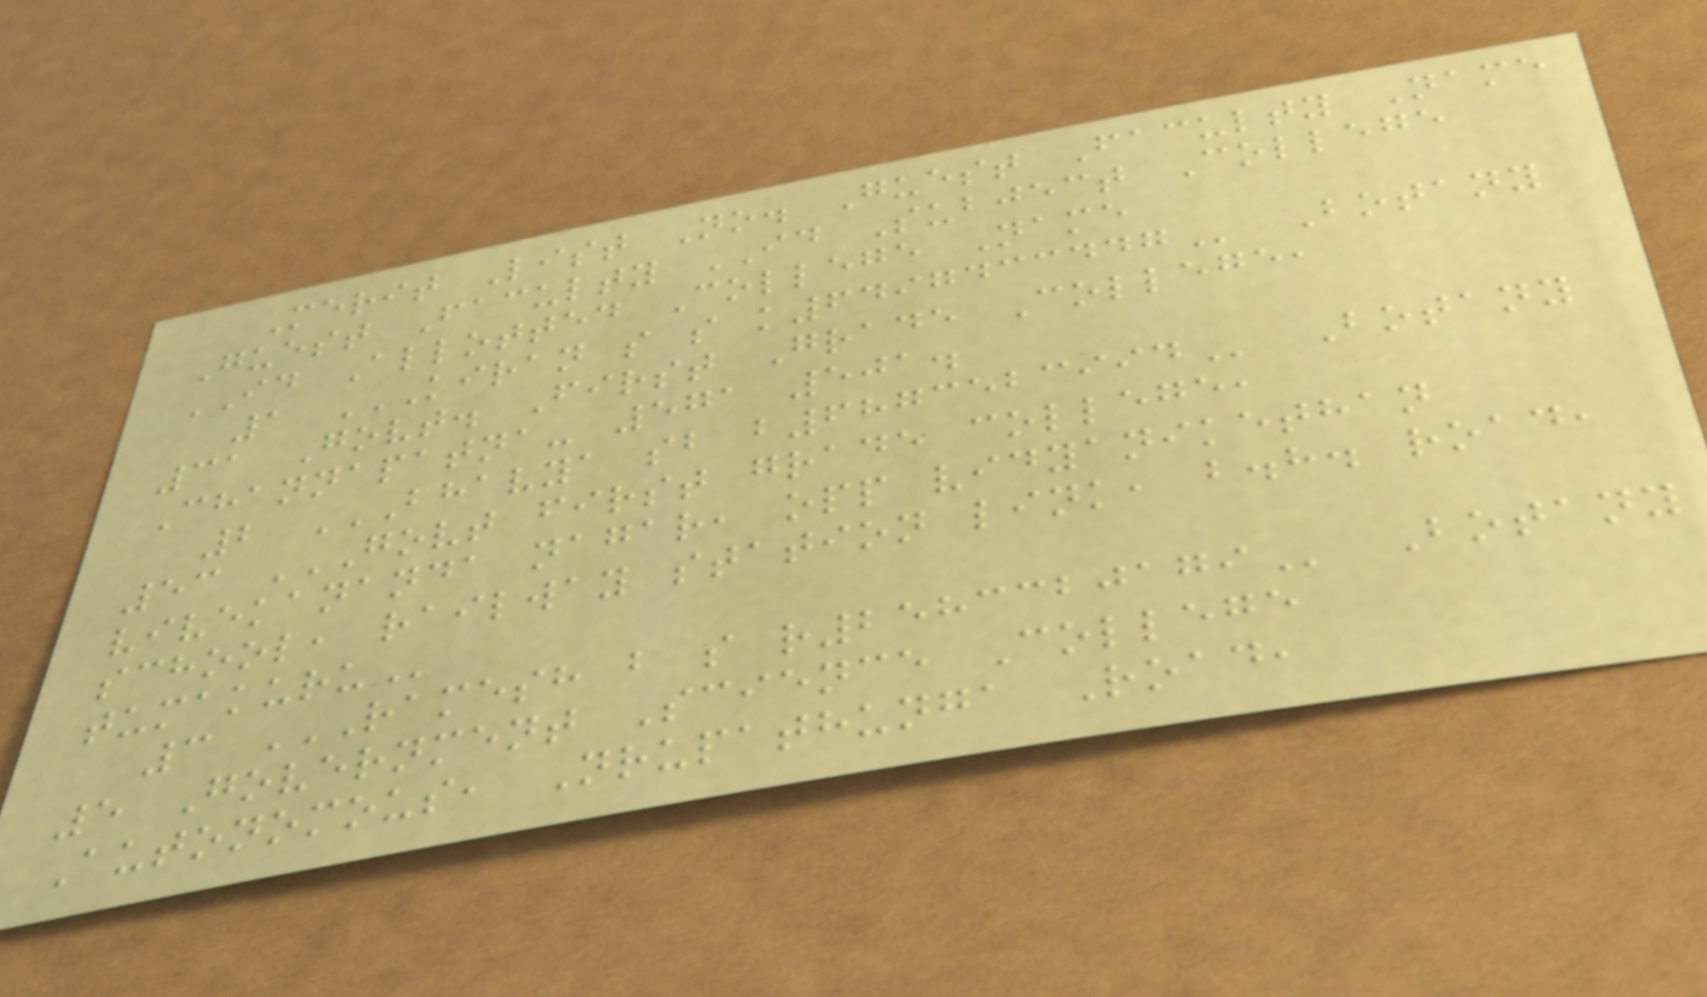Merit List No. Guest Faculty Name
Guest Faculty ID Subject College
ID Allotted College Name
1 KIRAN S S K6497433447 Botany
31 Govt. First Grade College,
Channapatna- 571 501.
2 BHAVYA SB B6873523994 Botany
53 GOVT FIRST GRADE COLLEGE,
VIVEKANANDA NAGAR, OPP VIDYANIKETHAN
SCHOOL, RAILWAY STATION LINK, B.H. ROAD,
TUMAKURU
3 RAMESH B S R2583320179 Botany
5 Government Science College
Autonomous, Nrupathunga Road,
